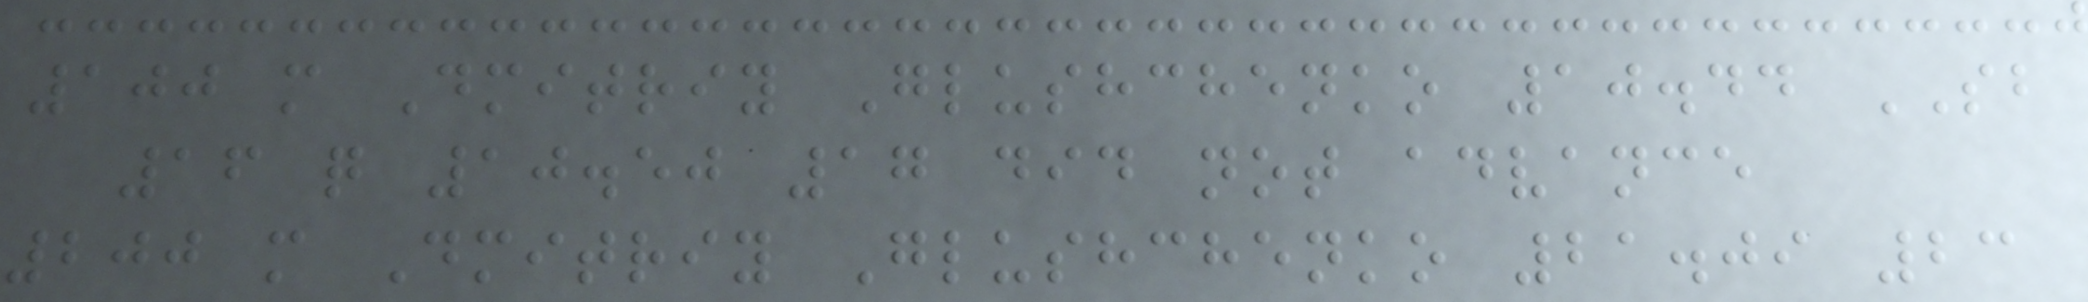100 m Dmitriy Glushchenko 10.44 SB
16 q 10.50 17 did not advance
200 m Dmitriy Glushchenko 21.09 23
